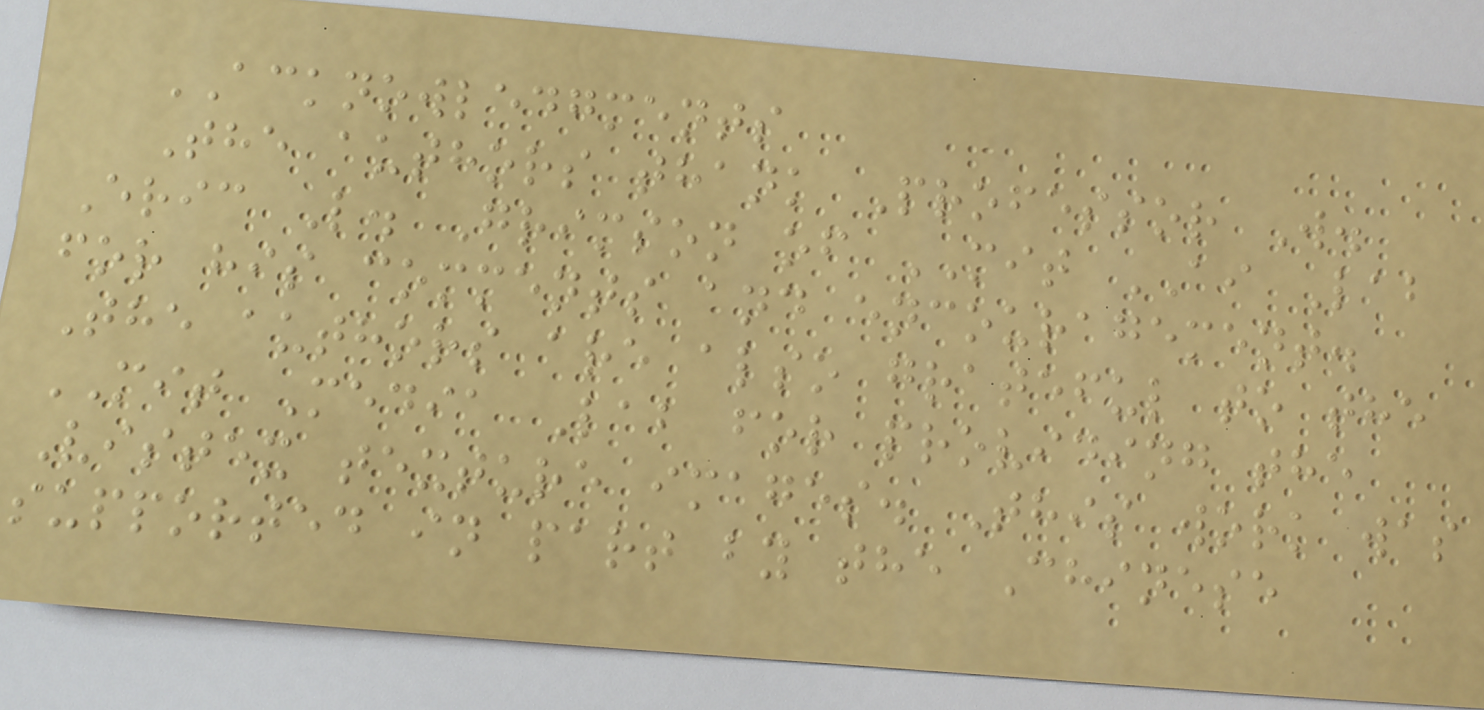ACKNOWLEDGMENTS
The authors thank Professor W.
Eric L. Grimson of MIT AI Lab
for his comments and encouragement.
The authors are also grateful to the
MIT Media Lab for providing the
Vistex texture images. This work was
supported in part by the Chinese
